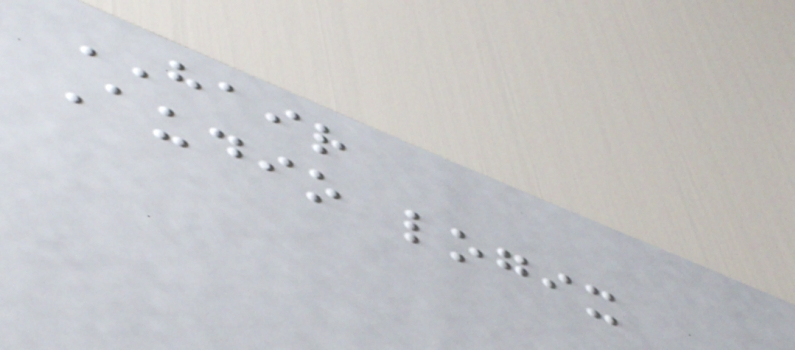HAIR
Audio logix
